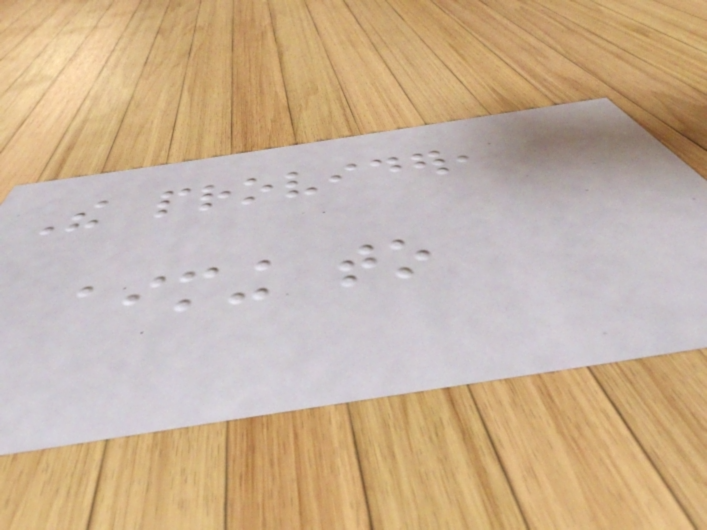The provider,
aiming to
